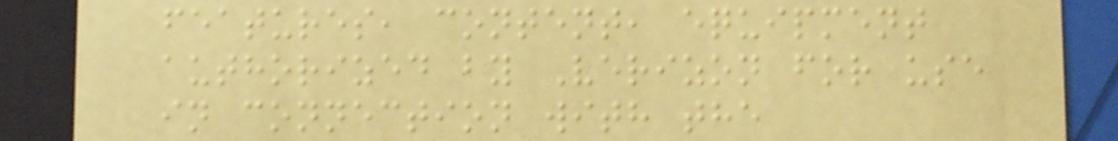features, content, equipment
authorized by Verizon for use
in connection with the
